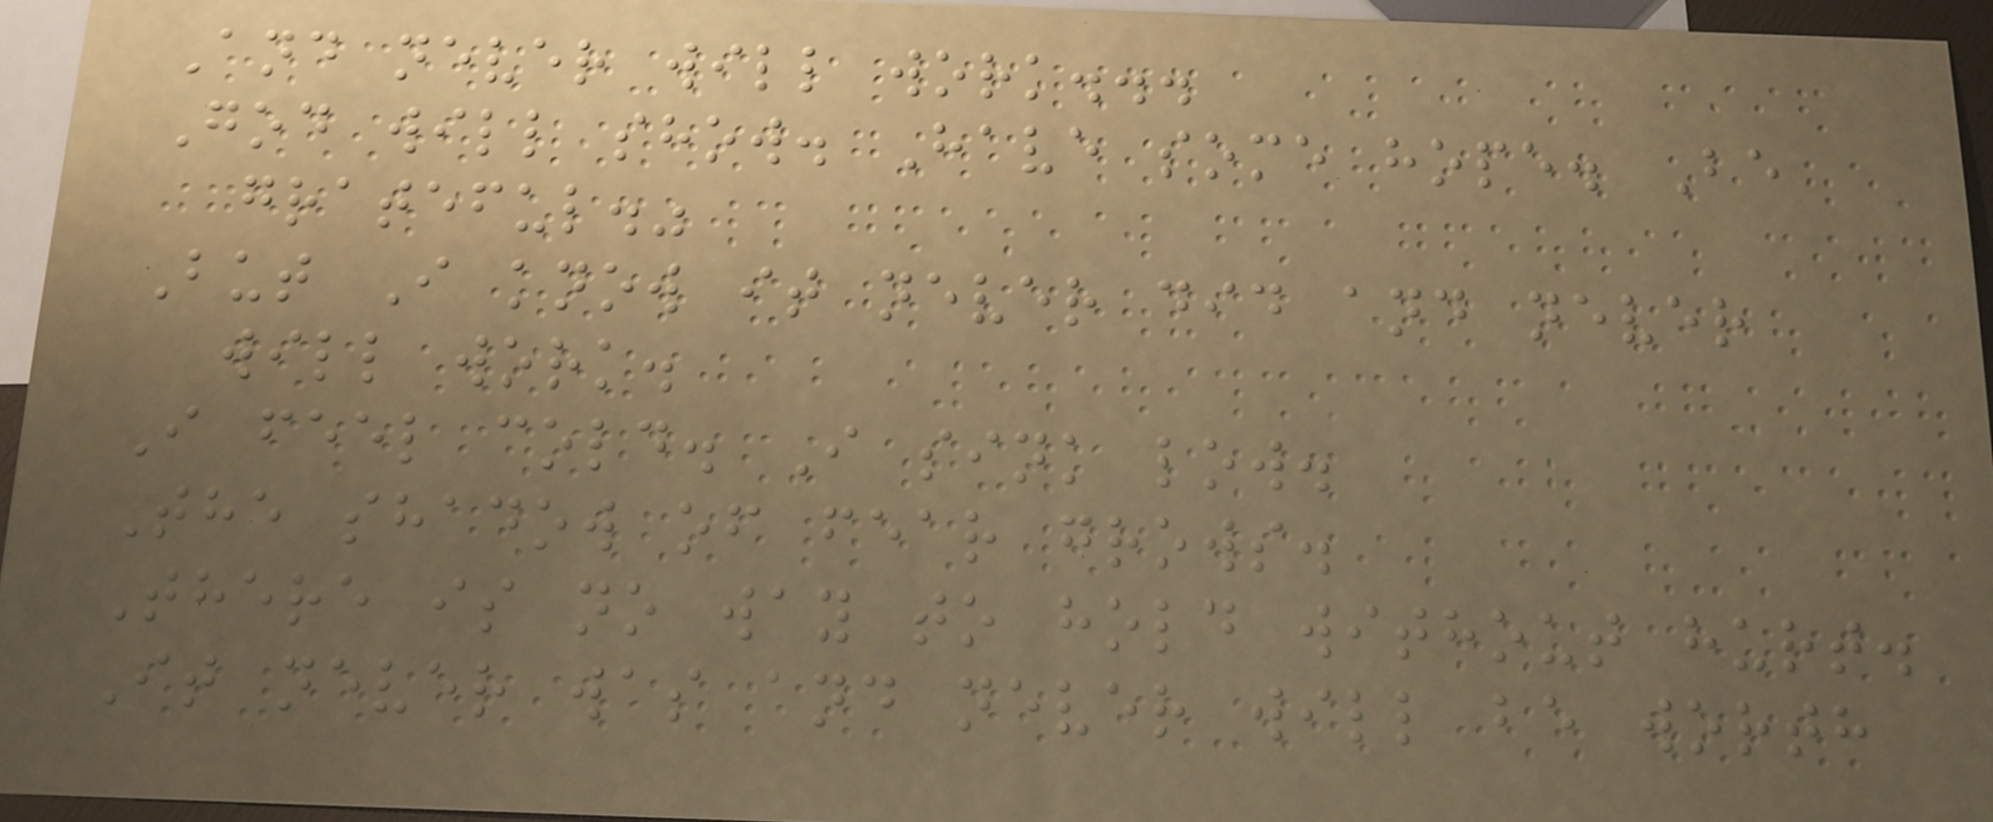And never will work...
God will show. Have some hope. Be
grateful."
But I know it never did and never
will work.
I feel cold. I sink low.
The shadow of fear grows.
There is no way to hold without hurt.
It never was and never will be worth
